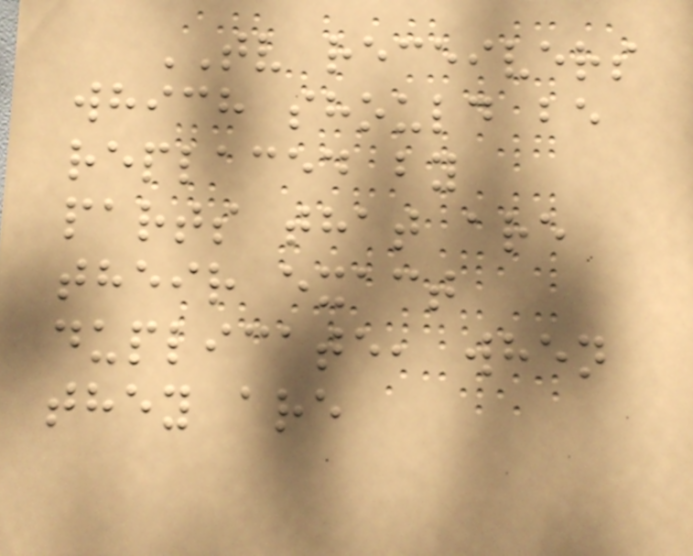TV receivers
which should be
replaced by
parts that are
their exact
duplicate, when
they are
